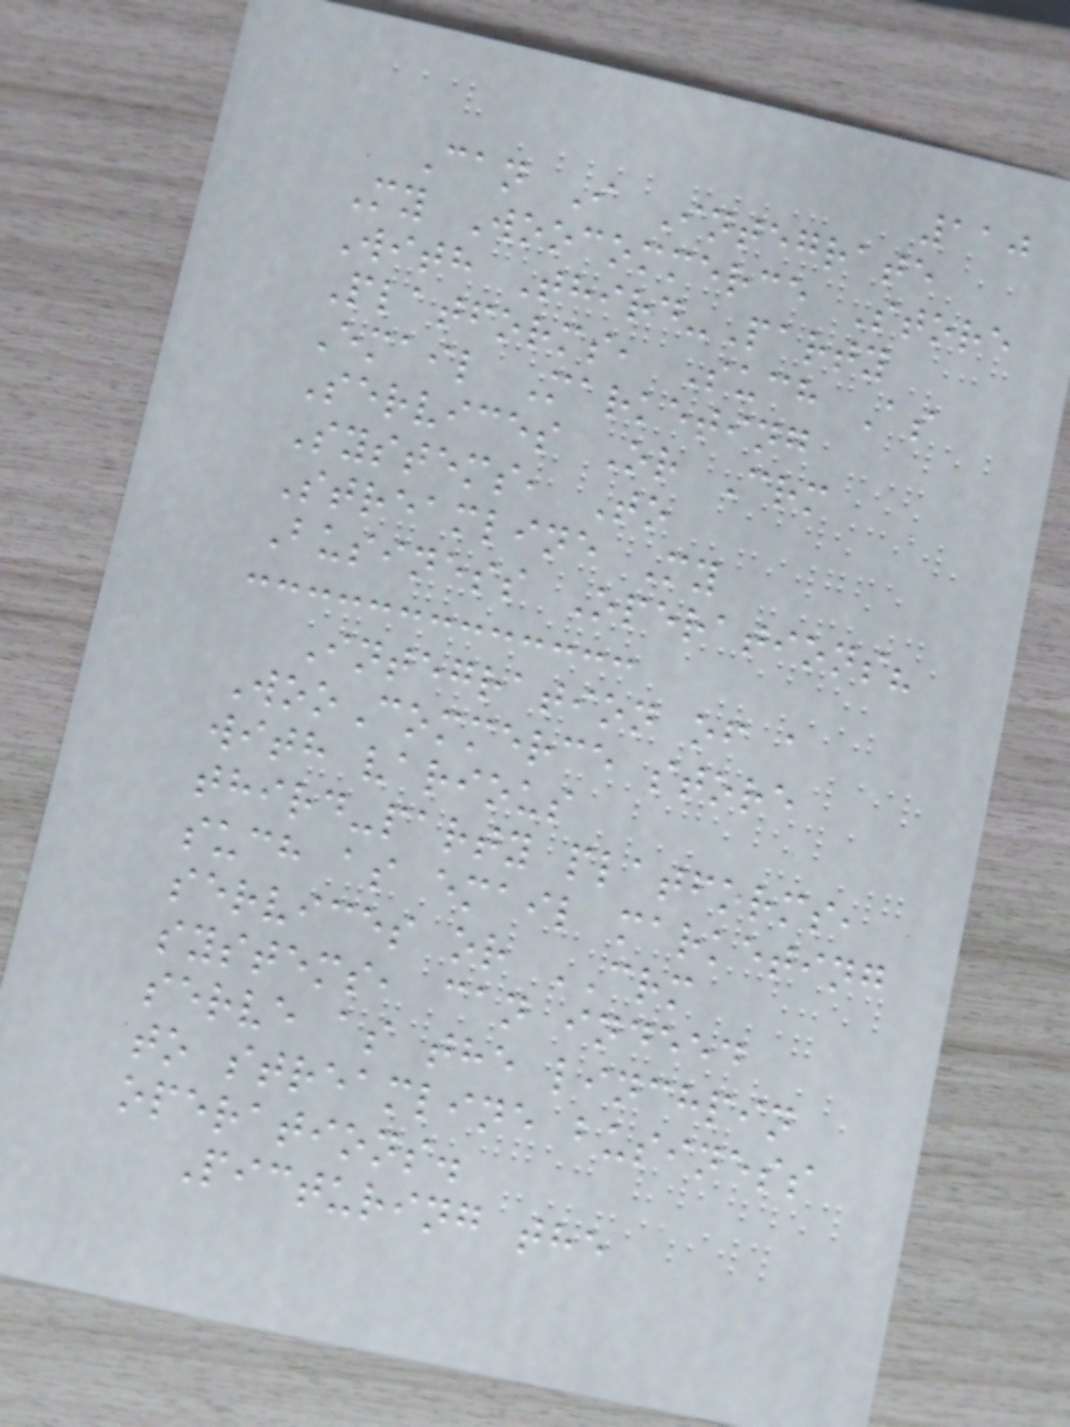110
Can I Integrate
My Woocommerce Store
With Third-Party
Platforms, Such As
Email Marketing
Services Or Crm
Systems, To
Streamline My
Business Operations?
Integration of a
WooCommerce store
with various
third-party platforms,
such as email marketing
services or CRM
systems, can indeed
serve as the linchpin
to streamline business
operations.
Picturing the
